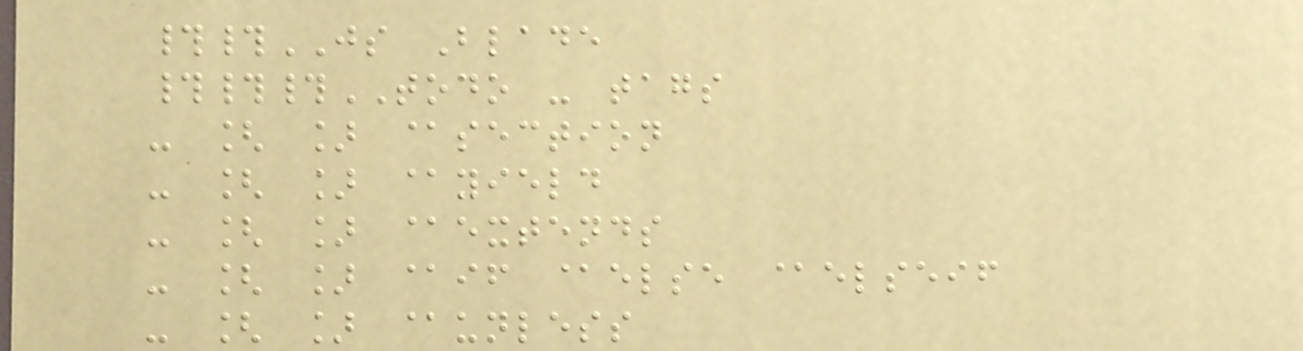##JS Blade
###TODO - tags
- [ ] @section
- [ ] @yield
- [ ] @extends
- [ ] @if @else @elseif
- [ ] @unless
